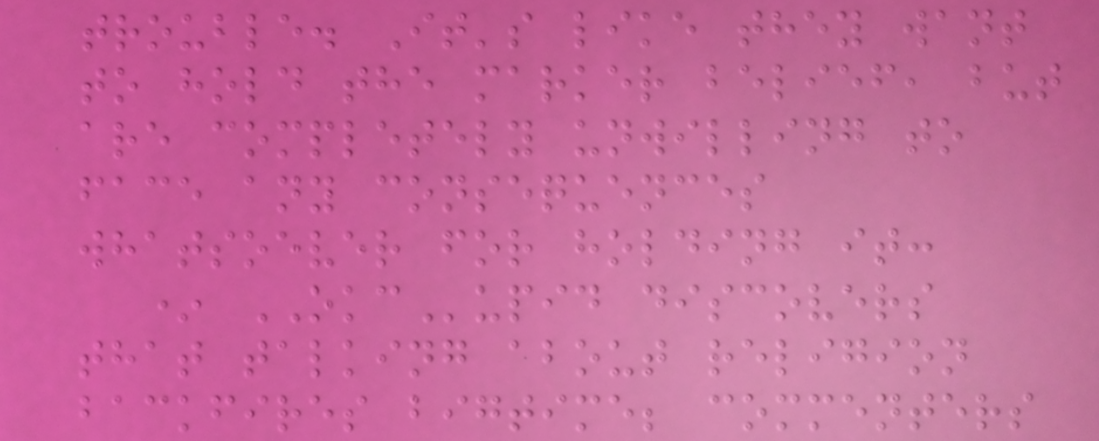trouble. It's like they want
to hold the marker belief, but
are completely unwilling to
face any consequences
whatsoever for holding it:
* OKCupid discovers
that talking about religion
backfires bigtime; commenters
